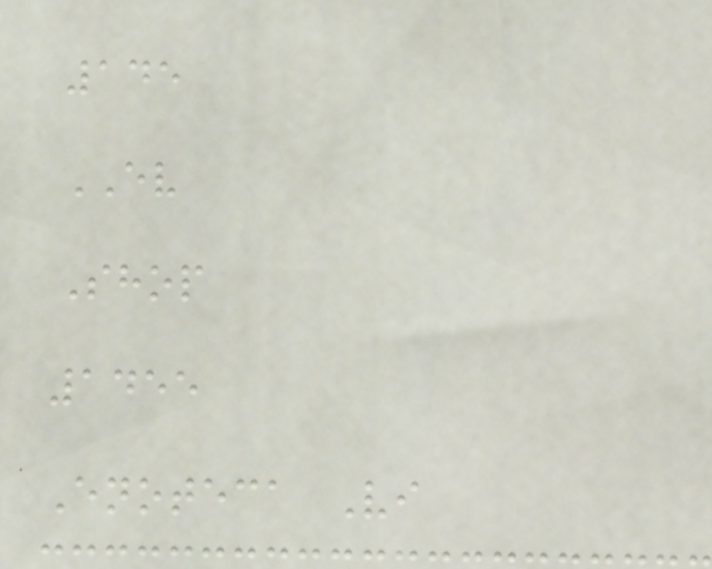145
EV
Shop
1455
Enoteca Vi
